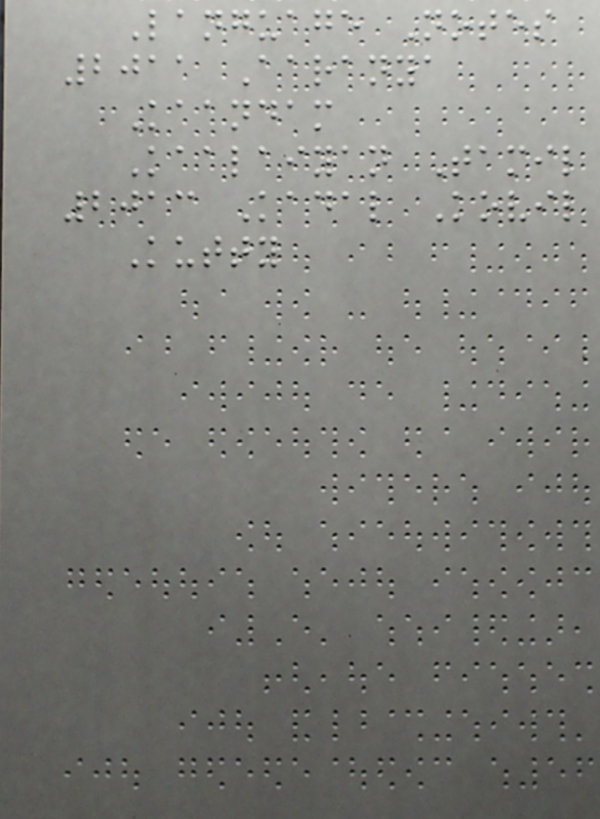Language Notes
2011 Aaranya
Kaandam
Kaalaiyan Tamil
2013 Kadal Kovil
Kutty
